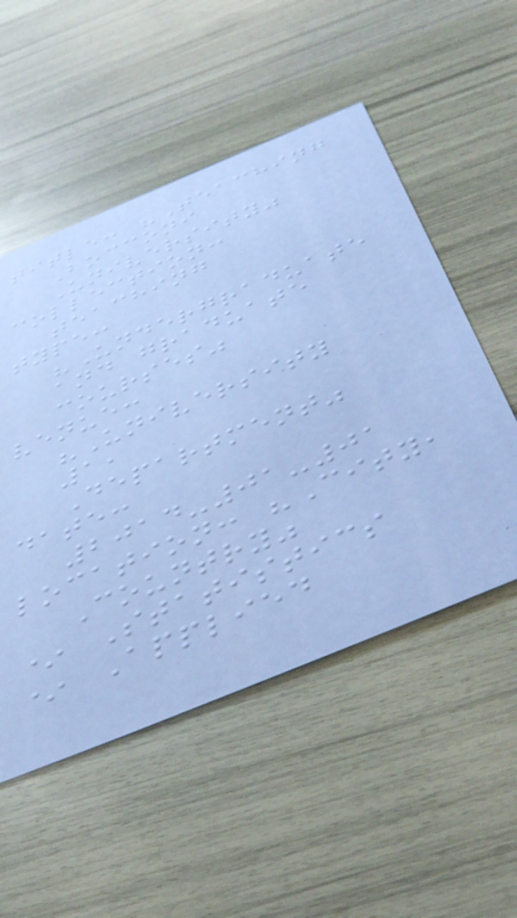title: "Teaching
Bocconi
University"
collection:
teaching
type:
"Undergraduate
and graduate
courses"
venue:
"University
1,
Department"
date:
2014-01-01
location: "City,
Country"
* Statistics
* Applied
